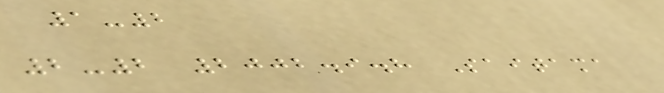1-2
2-2 2002.9.8 Saitama
